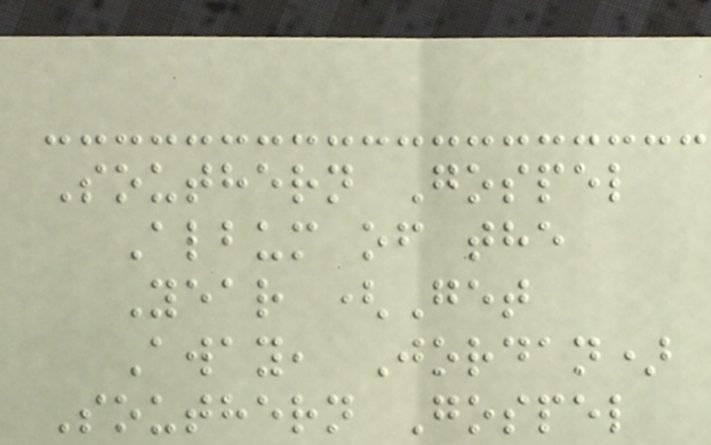Southern Gospel
Album of the
Year (Get
Away, Jordan)
Southern Gospel
